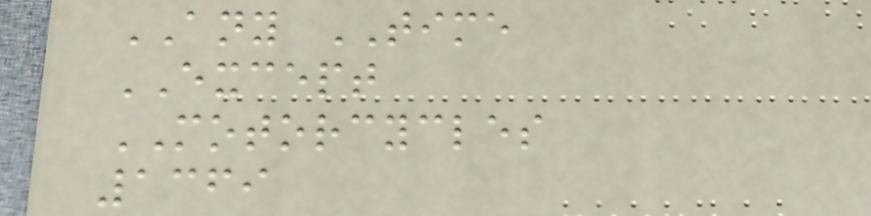ANY TIME
EXCEPT
MOTORCYCLES
1369
